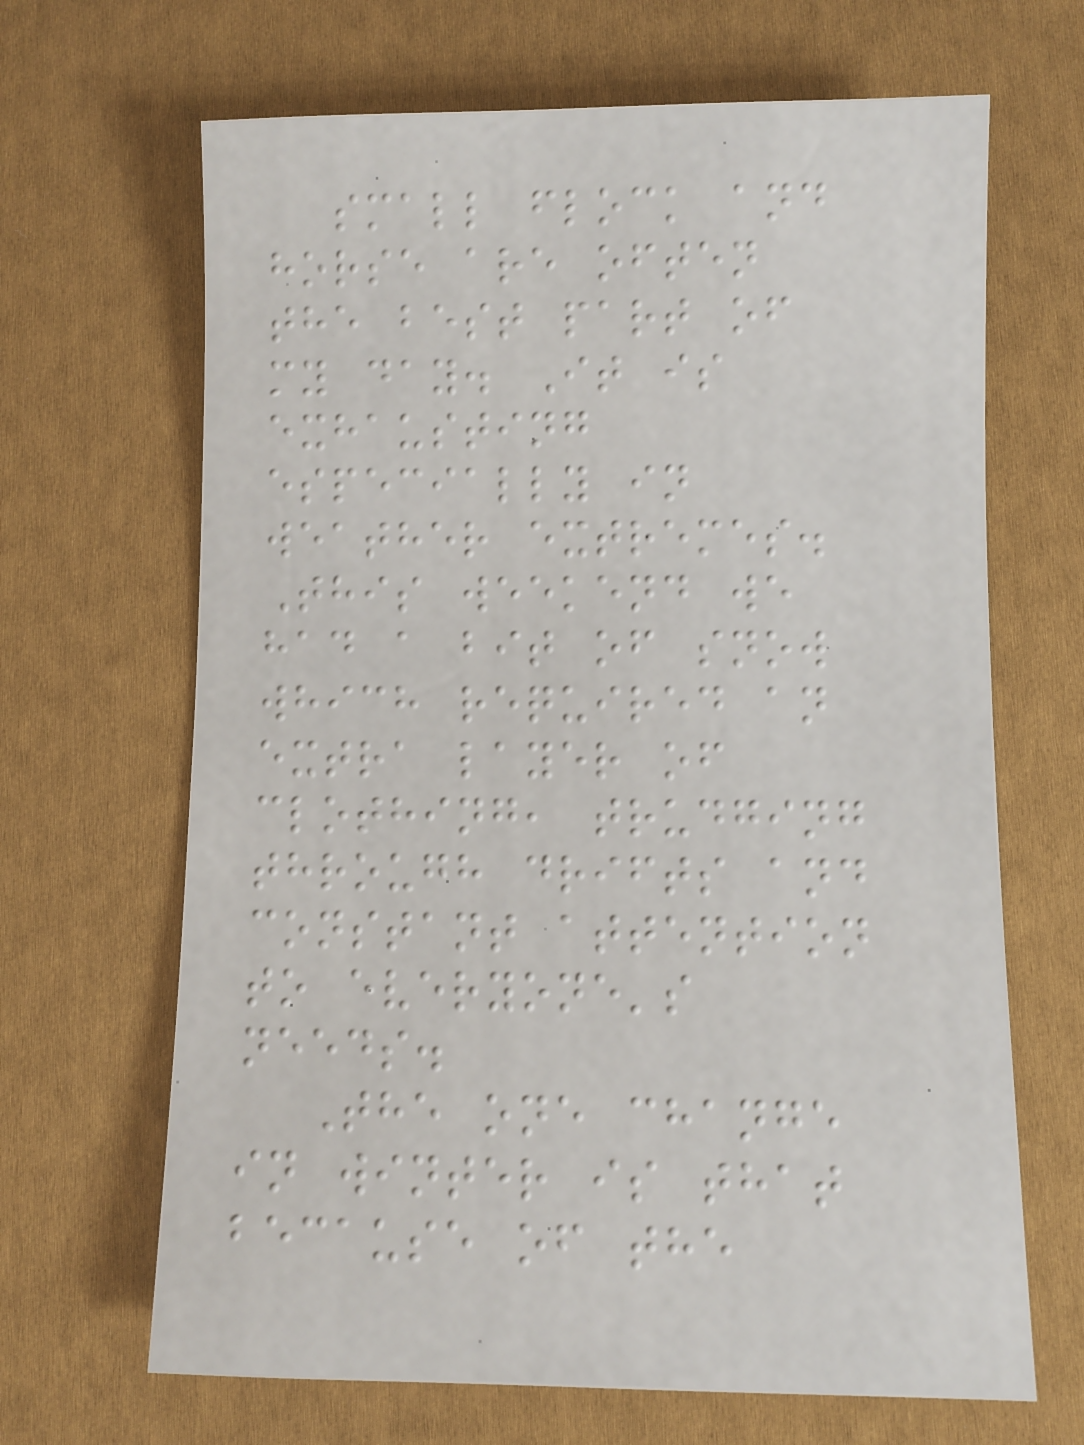small flock and
horse are often
the best part of
my day. It is
exhausting
especially in
weather extremes.
This weekend we
had a bit of snow
which required an
extra layer of
clothing, trudging
through drifts and
constant attention
to everyone's
needs.
The one change
in winter is that
because of the
